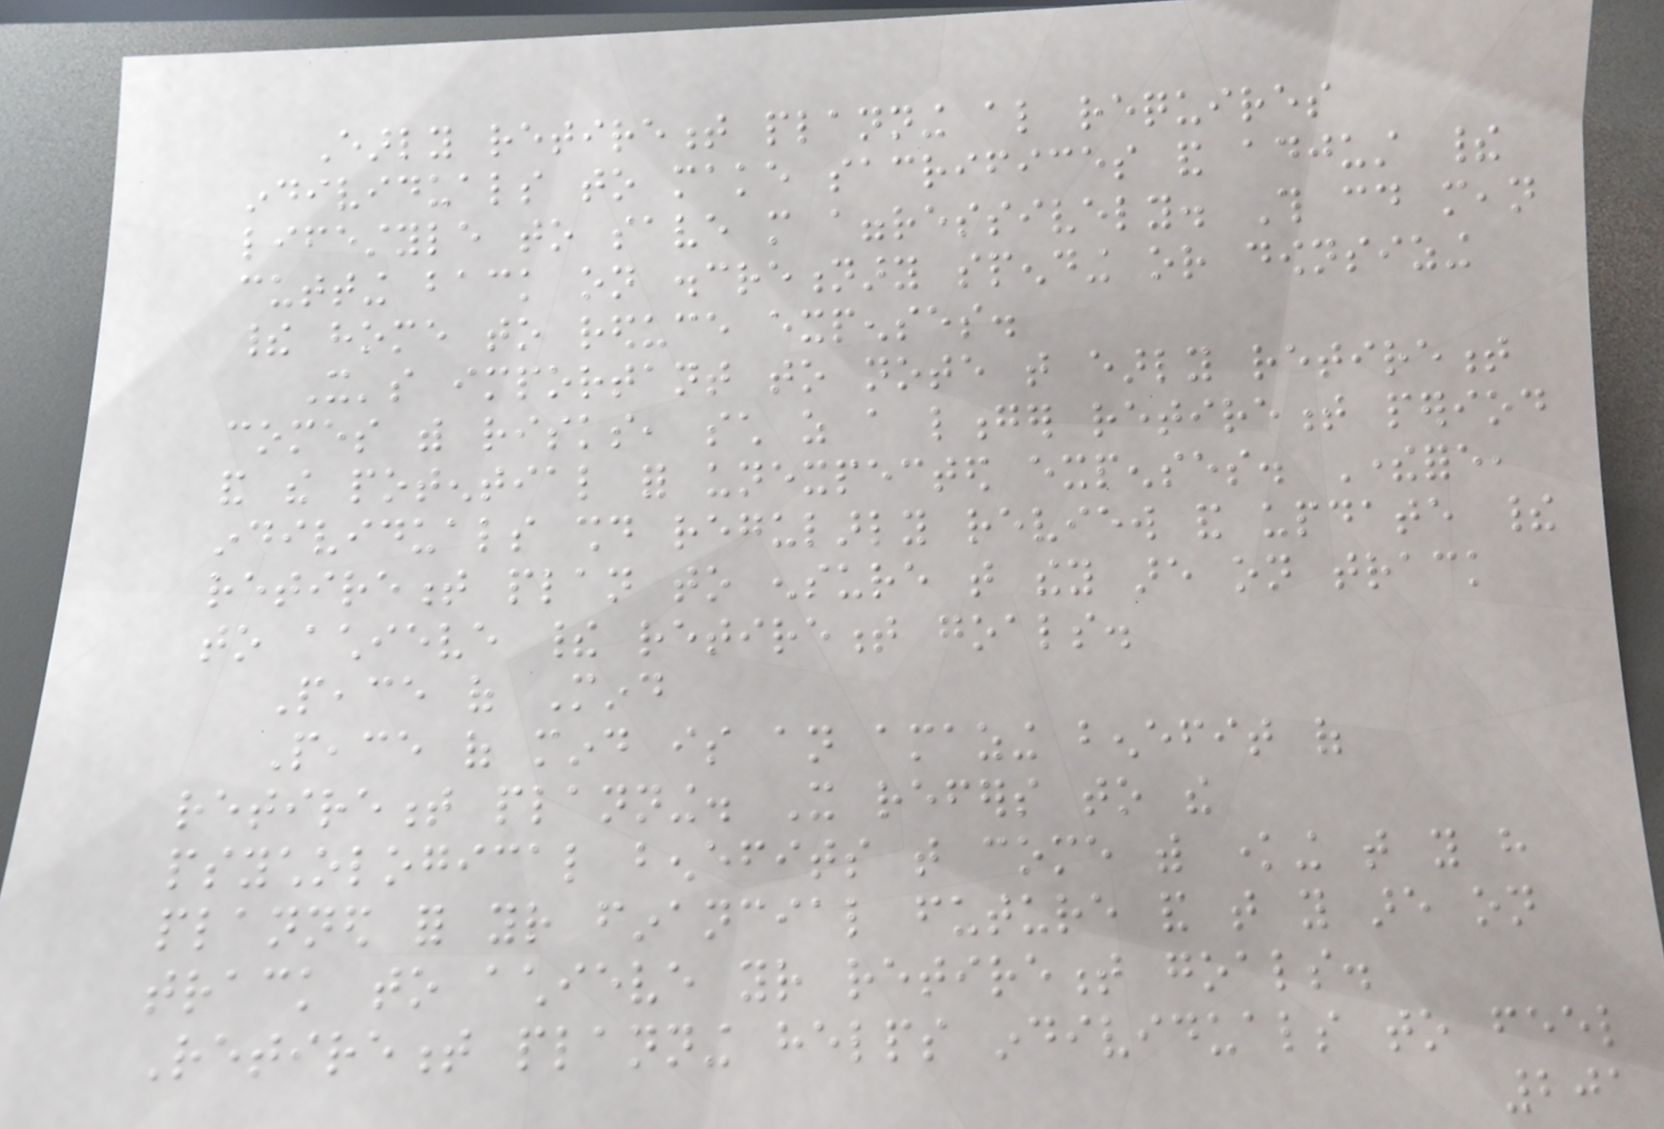Early retirement planning also requires
individuals to make sacrifices and adjust their
lifestyle to save more aggressively. This could mean
cutting back on discretionary spending or downsizing
their home to reduce expenses.
It's important to note that early retirement
comes with risks, such as a longer retirement period
and the potential for unexpected expenses. Therefore,
individuals should regularly review and update their
retirement plan to ensure that they are on track
to achieve their retirement goals.
Peace of Mind
Peace of mind is an amazing benefit of
retirement planning. It refers to the
psychological benefits that come with knowing that you have
planned for your financial future and that you are on
track to achieve your retirement goals.
Retirement planning helps individuals to feel
201
